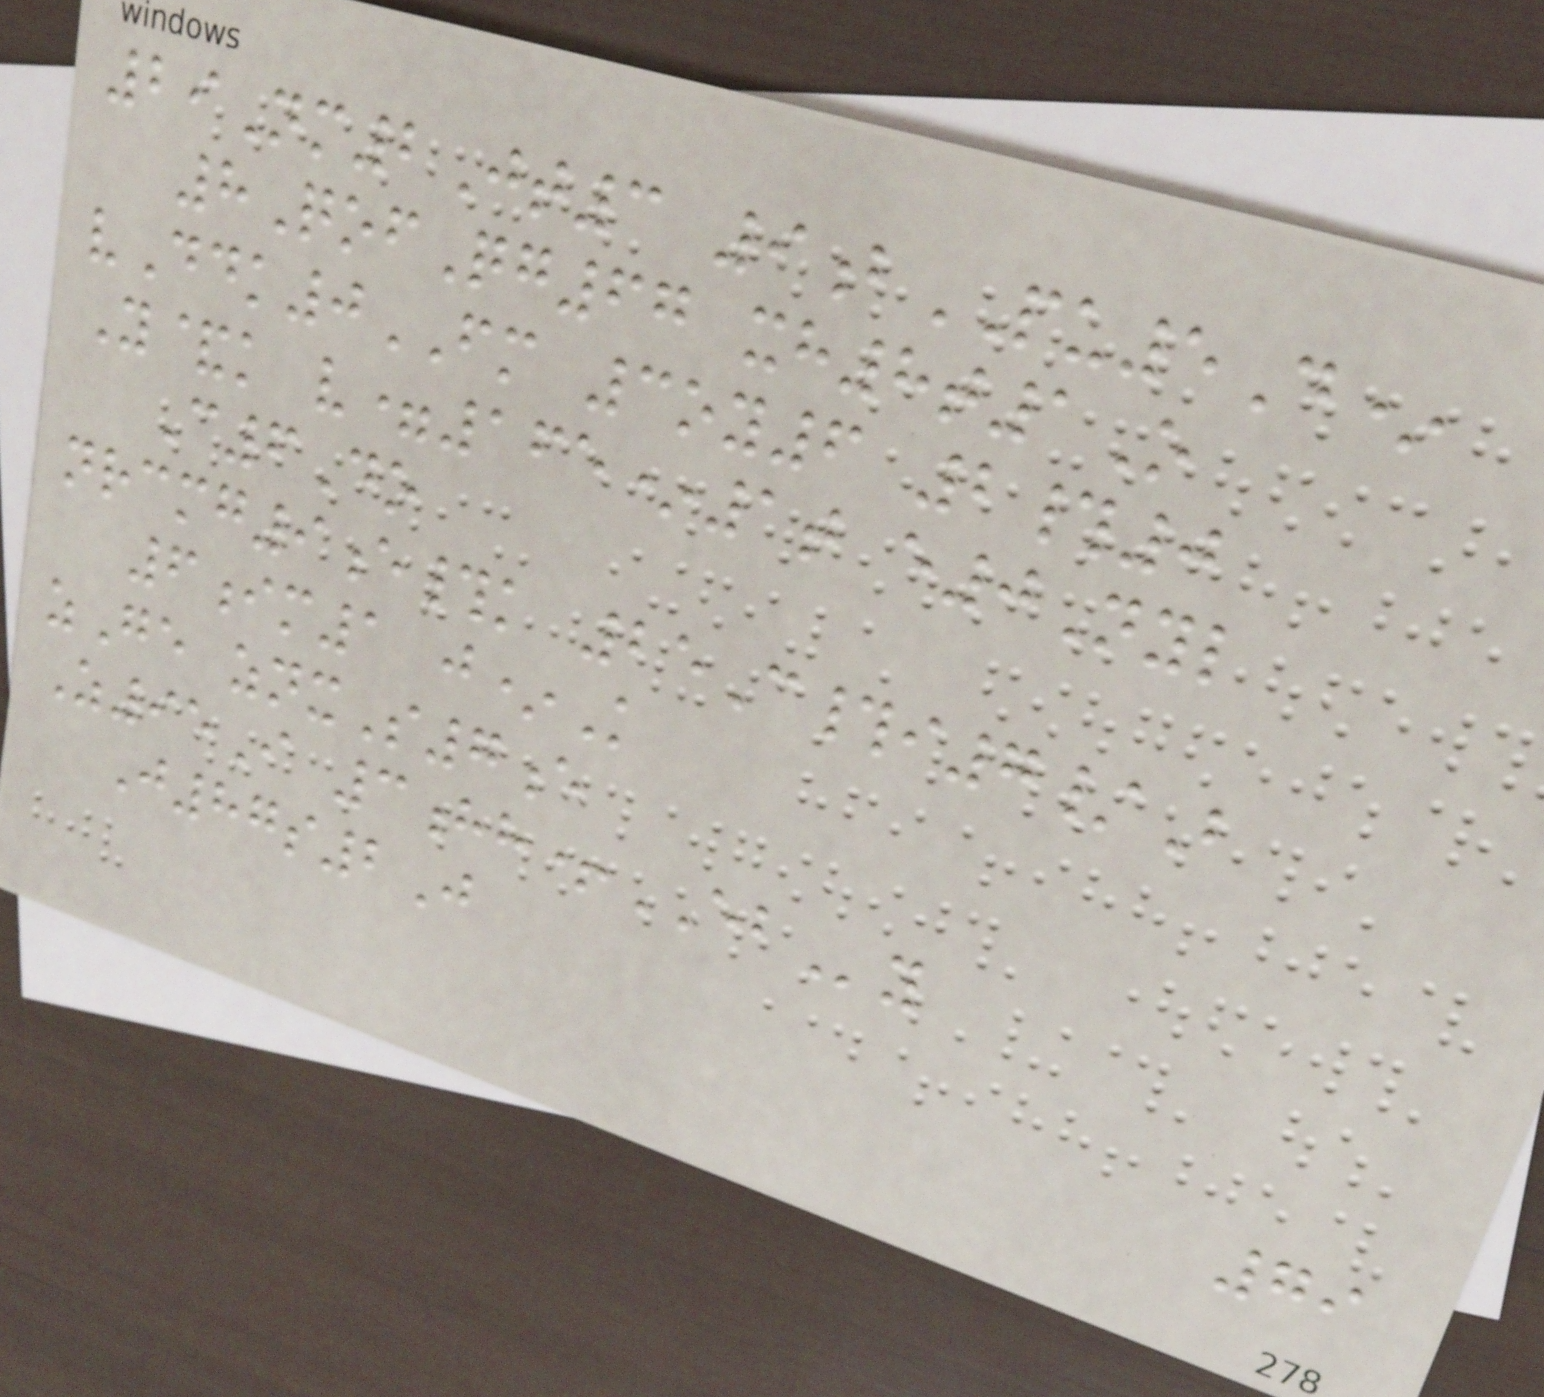29Nm2Jt3 9bPU5D*
8QofQg67 xh8t1O
vDdk0FM 3oy6 2#0
Y&k v=165*1t e0Nyl
C6Do
nrcmg9e#k 25C#i7/B
6im1 j*K
zGe znxS7e
Z95I 3hh+EBy
J87s2J
79
